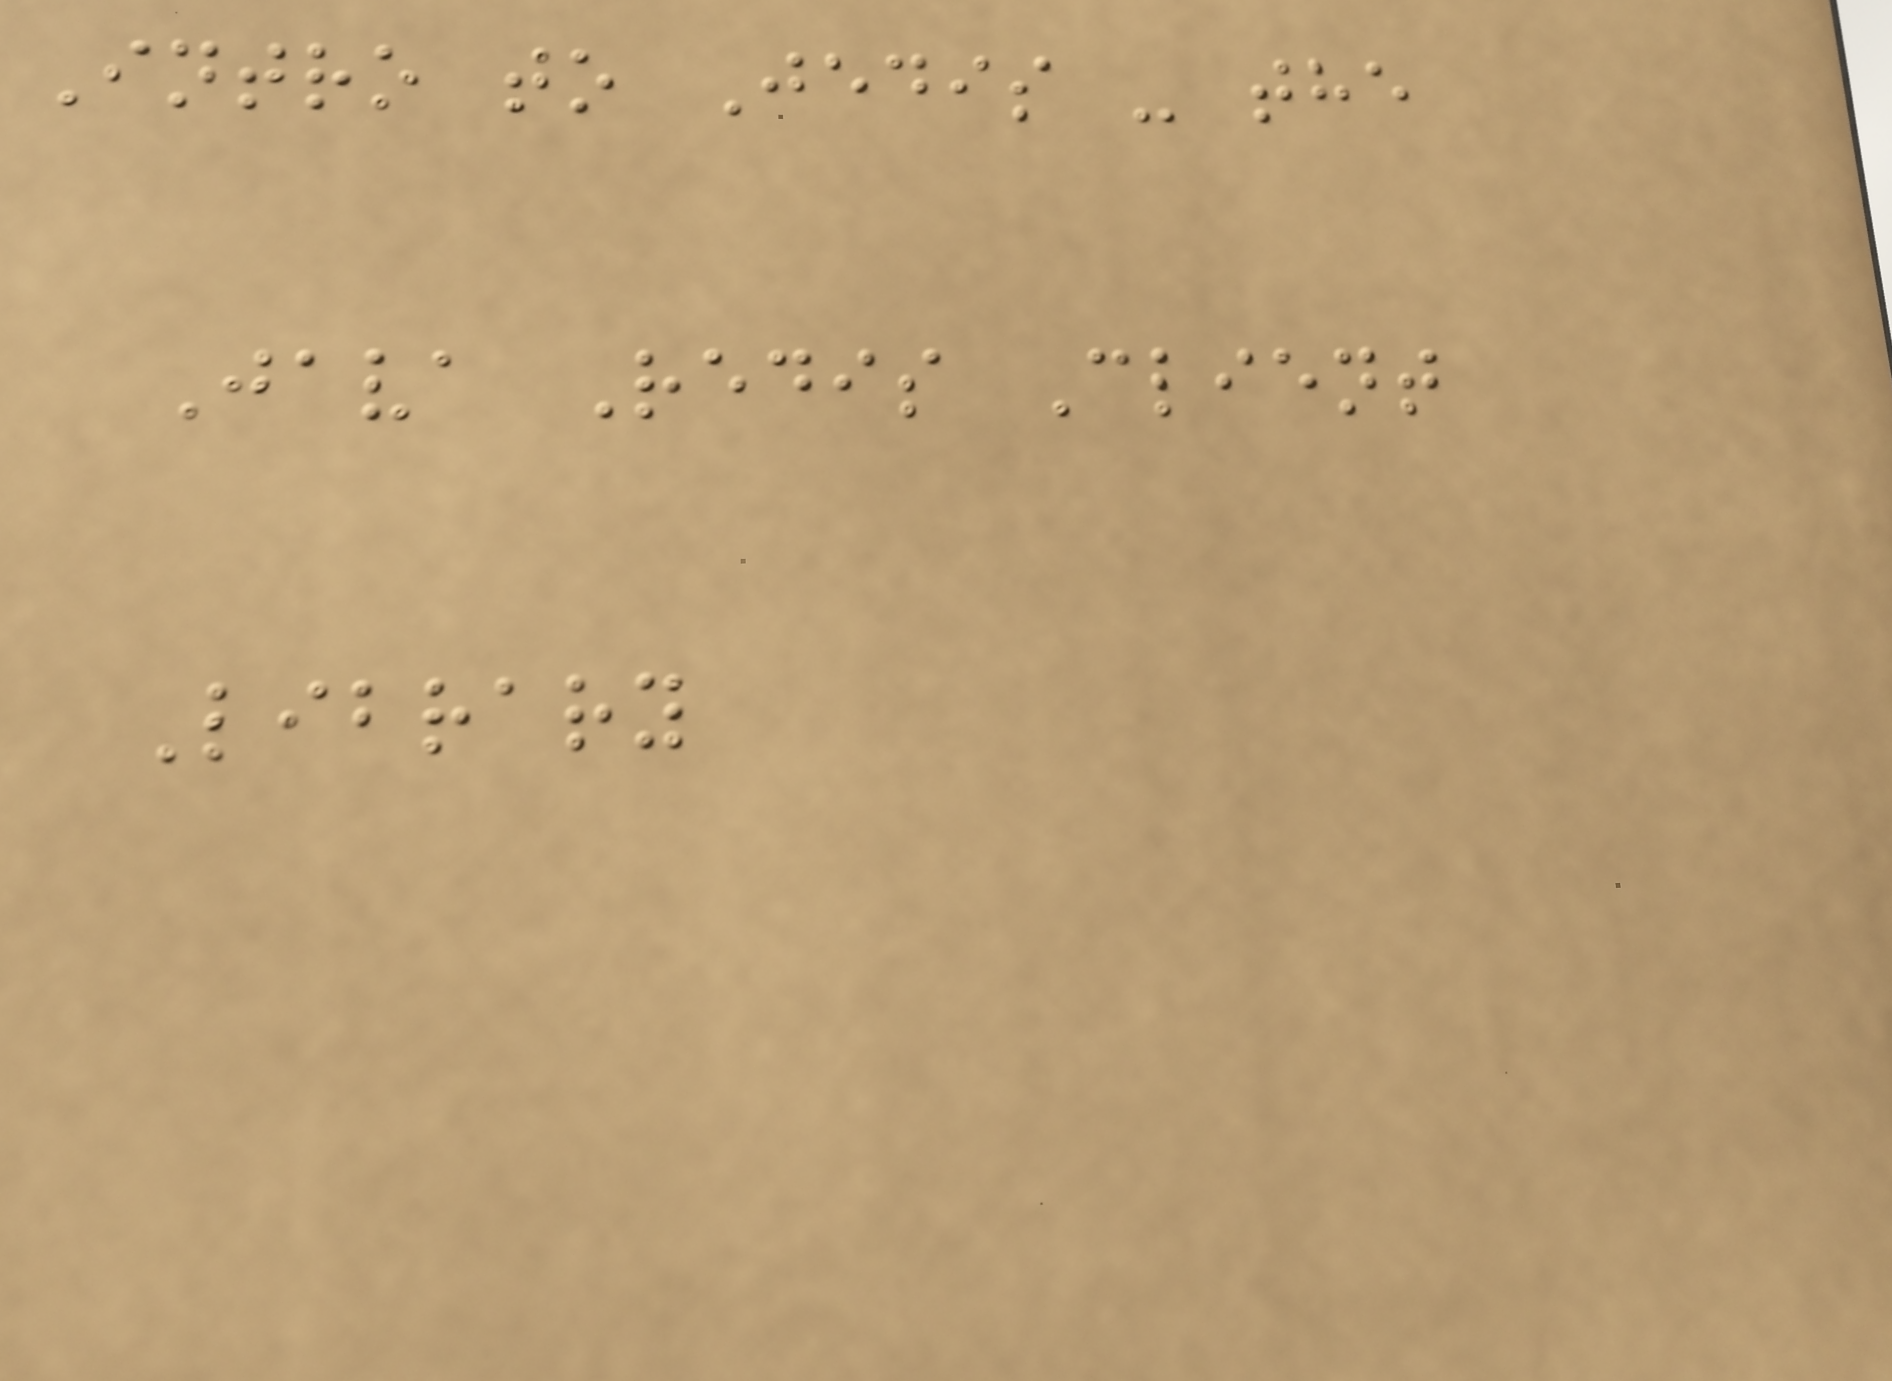Intro to Jedis - the
Java Redis Client
Library
